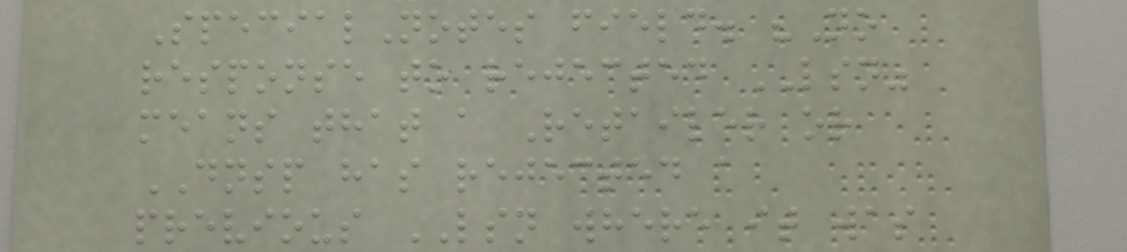SpecialNotes field. "No
response to rejected LSN"
means that a Retailer or
DNSP has rejected a
previous LSN where it was
